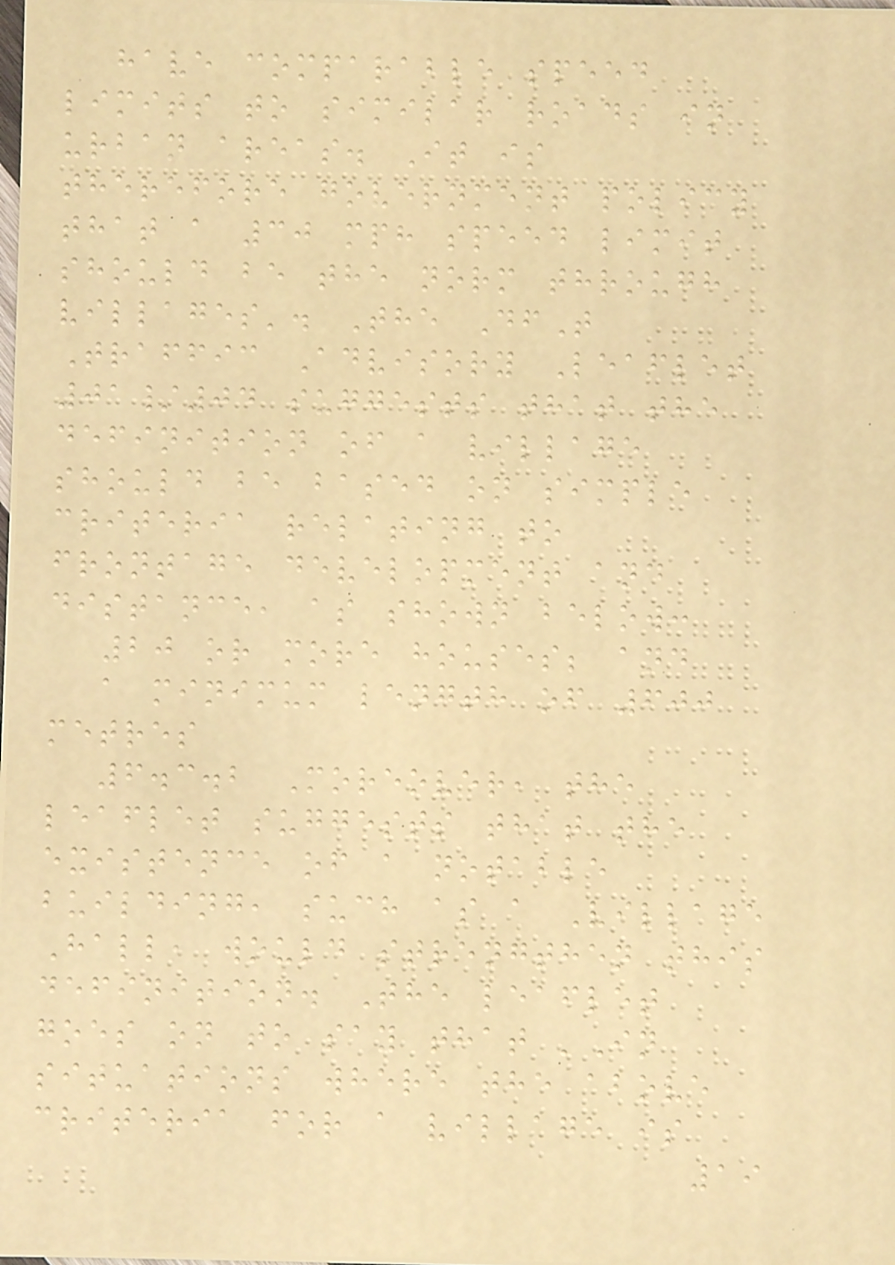have comparable speed
limits to similar roads in
urban areas. It is
therefore government policy
that a 30 mph speed limit
should be the norm through
villages'. The DfT
Traffic Advisory Leaflet
01/04 suggests that the
definition of a village
should be based on simple
criteria relating to
frontage development and
distance, as shown below:
20 or more houses; and
a minimum length of 600
metres
6.3.2 Moreover, the
leaflet suggests that the
existence of a notable
building, such as a Village
Hall, would strengthen this
definition. The leaflet
goes on to say that 'In
situations where the above
criteria for a village is
19
